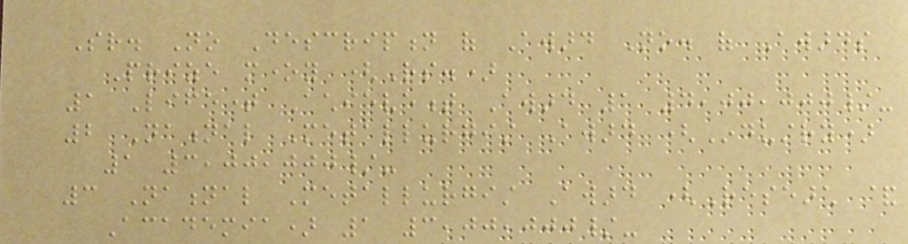Sr. No Description of Award No. of Awards
Prize money (Rs.)
1 Lifetime Achievement Award 1 4,00,000/-
2 National Metallurgist Award (Industry)
1 3,00,000/-
3 National Metallurgist Award (Research &
Academia) 1 3,00,000/-
